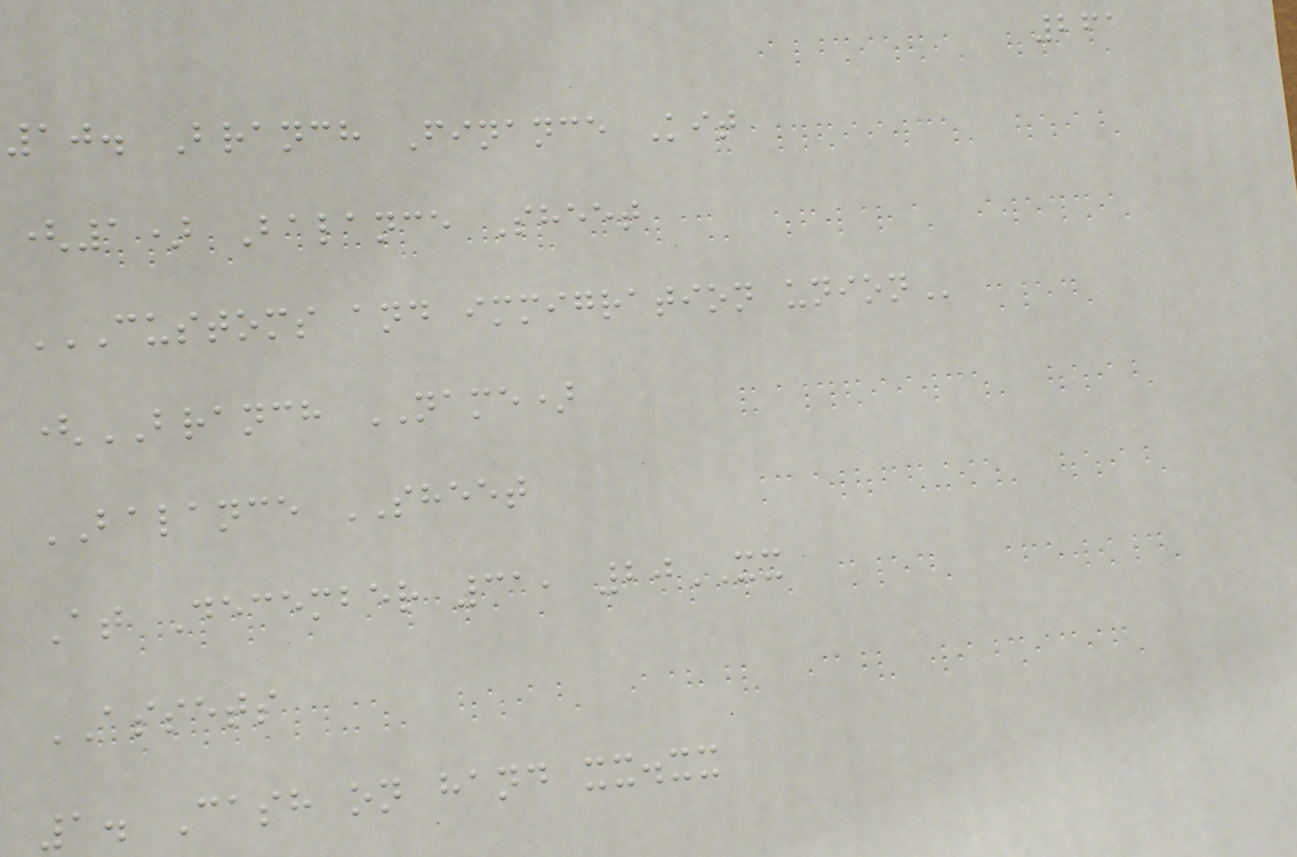261
10. Branch Finance Kit
(1) Balance Sheet
CUSTOMS AND IMMIGRATION UNION
(BRANCH NAME)
BALANCE SHEET
At December 31, 20XX
ASSETS
1. Cash on hand xx.xx
